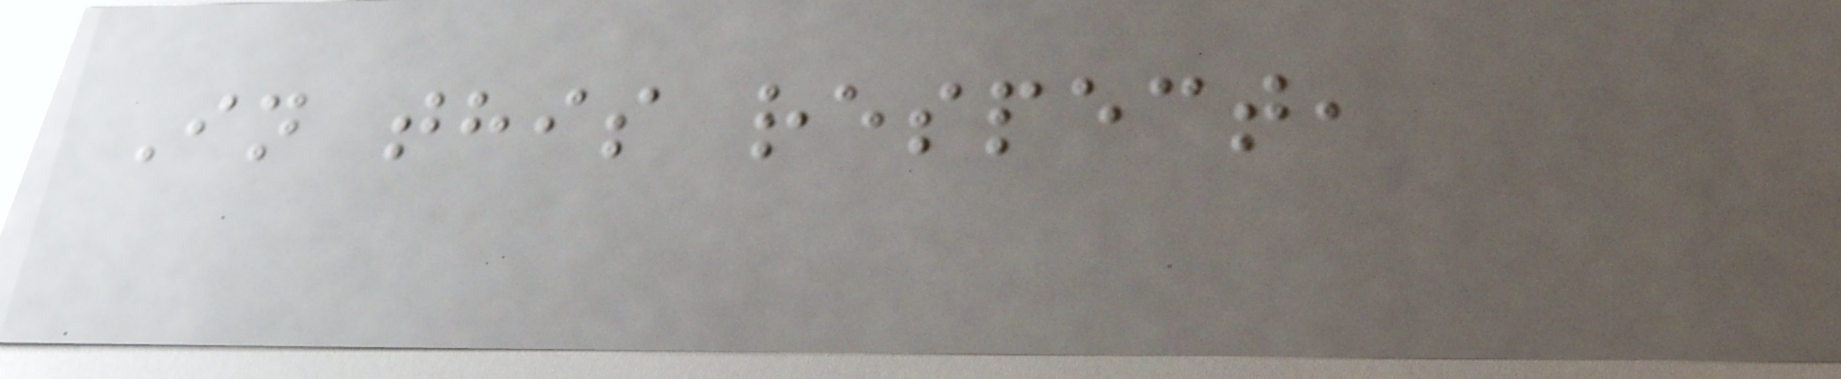In this respect,
